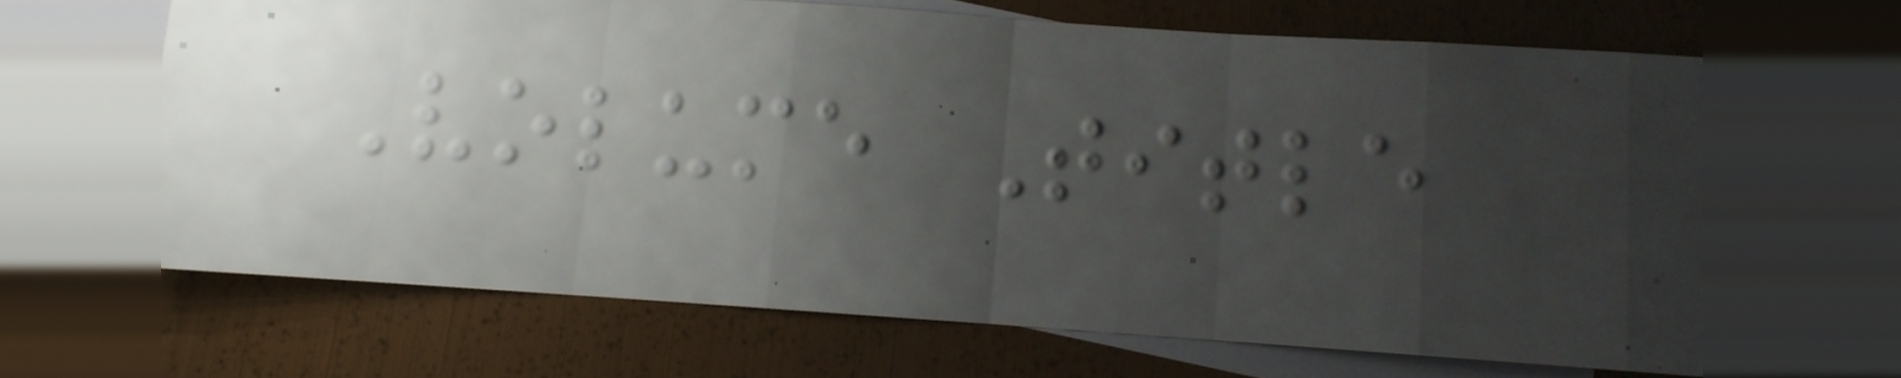Volume Title
